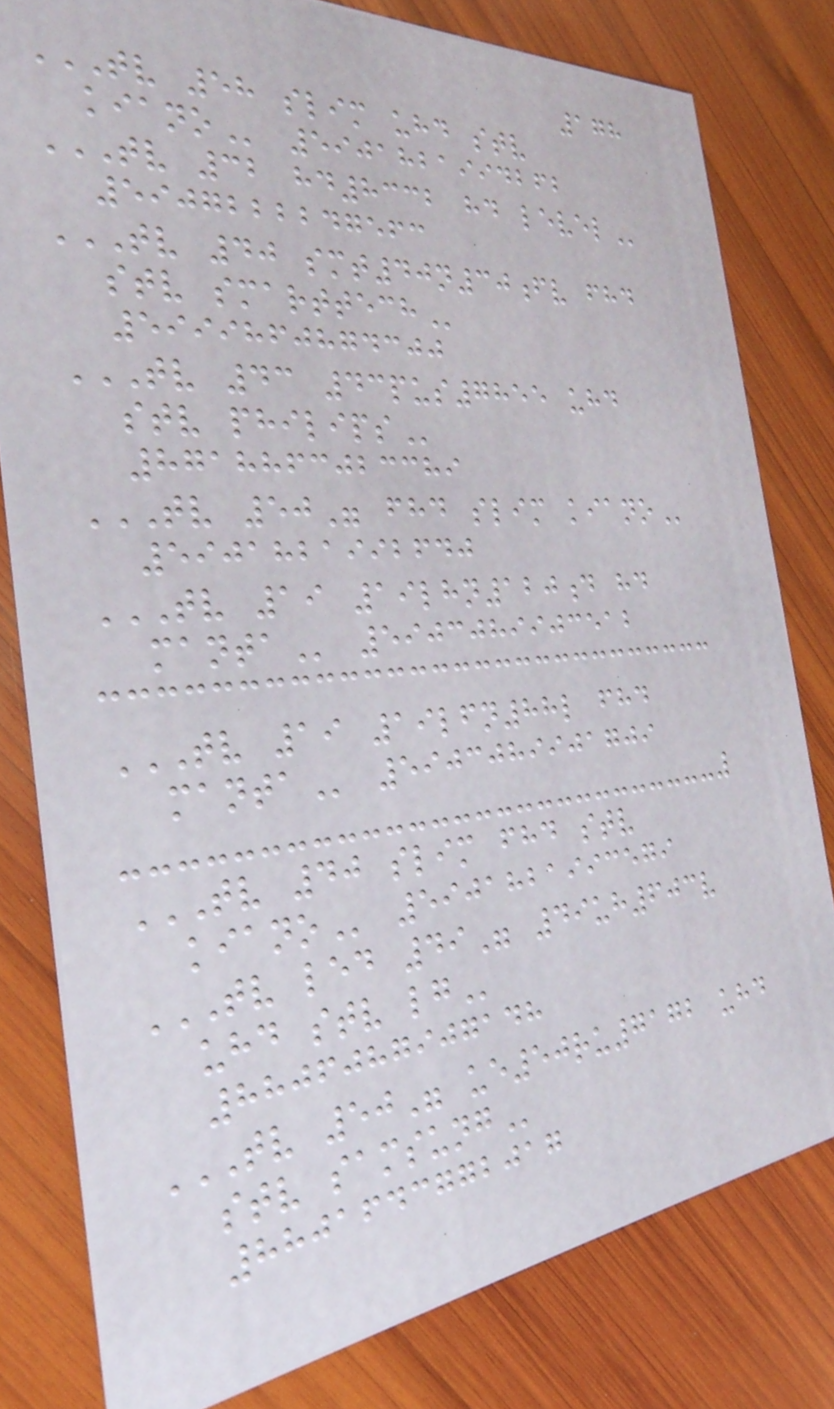178
TV 58 SLIM UHD STV
KIANO 5901821994262
TV 32 HD8332 HD LEVEL
5907222247563
TV 40 SMT40N30FV FHD
STV SMARTTECH
5999860874300
TV 43 43PUS7855 UHD
STV PHILIPS
8718863023389
TV 50" FHD SLIM KIANO
5901821992640
TV 19 19LHN120D HD
MANTA 5903089903512
TV 19 19LFN88L FHD
MANTA 5903089901709
TV 40 SLIM FHD STV
KIANO 5901821993579
TV LED 49" 49UH603V
UHD STV LG
8806087907148
TV 50" UE50RU7172 UHD
STV SAMSUNG
8801643772017
